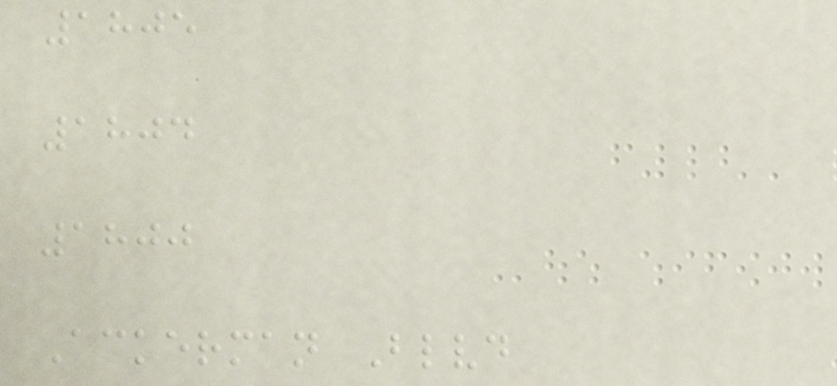1805
1804
1800
Ackerman Blvd
